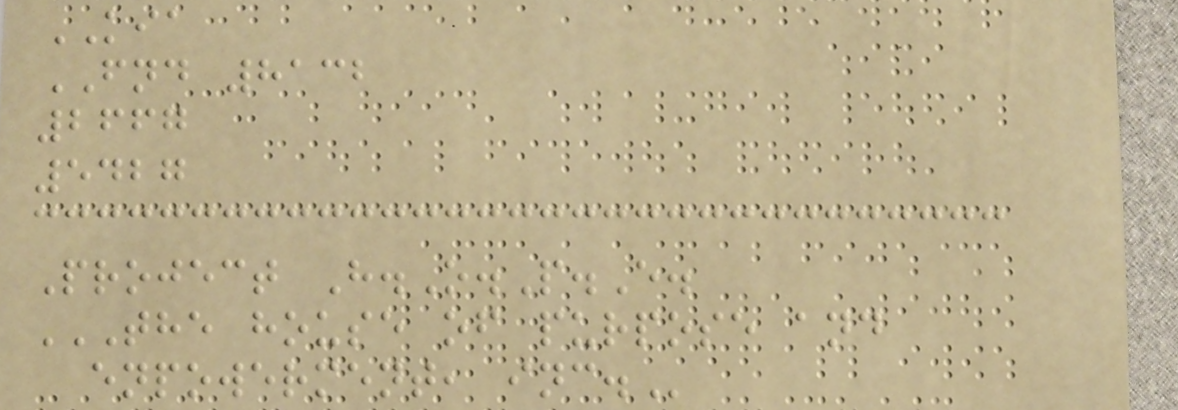KIA
FND 8132
2667
5427
Project H.O.P.E.
THE HOUSE OF PURPOSE AND
ENPOWERMENT, INC.
